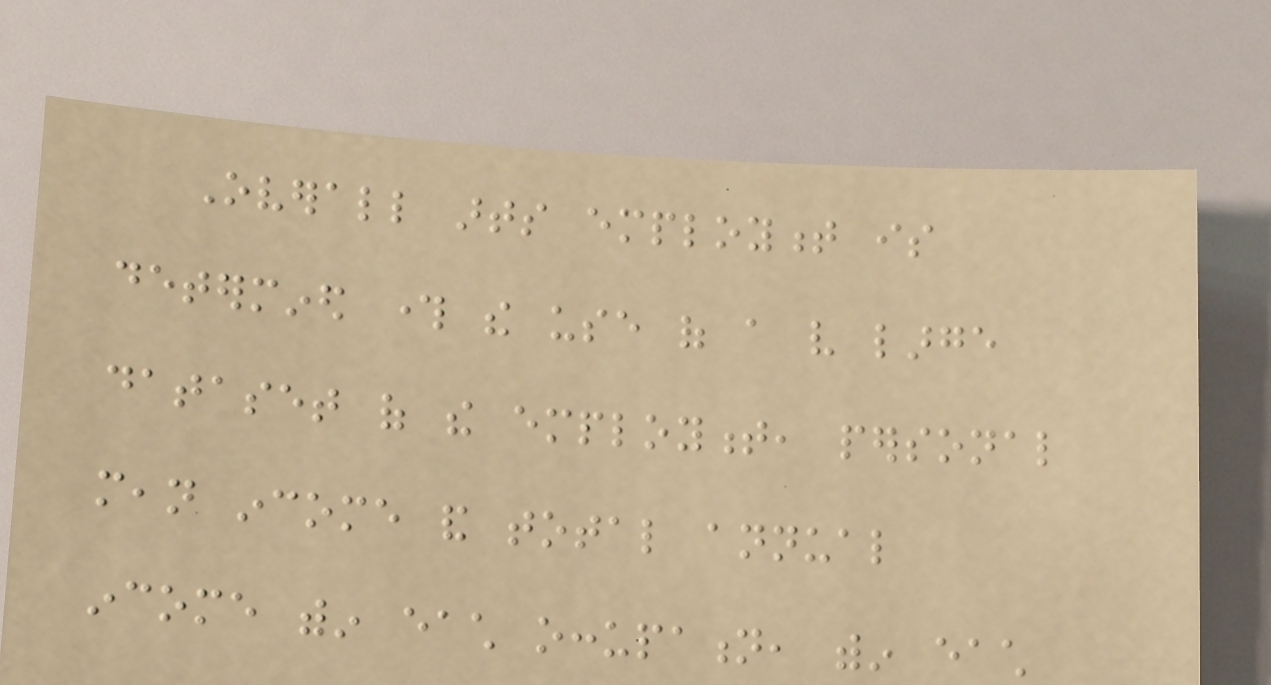Overall arts employment is
determined through the use of a very large
dataset of the employment, personal
mean income and total annual
income within each occupation, within each
